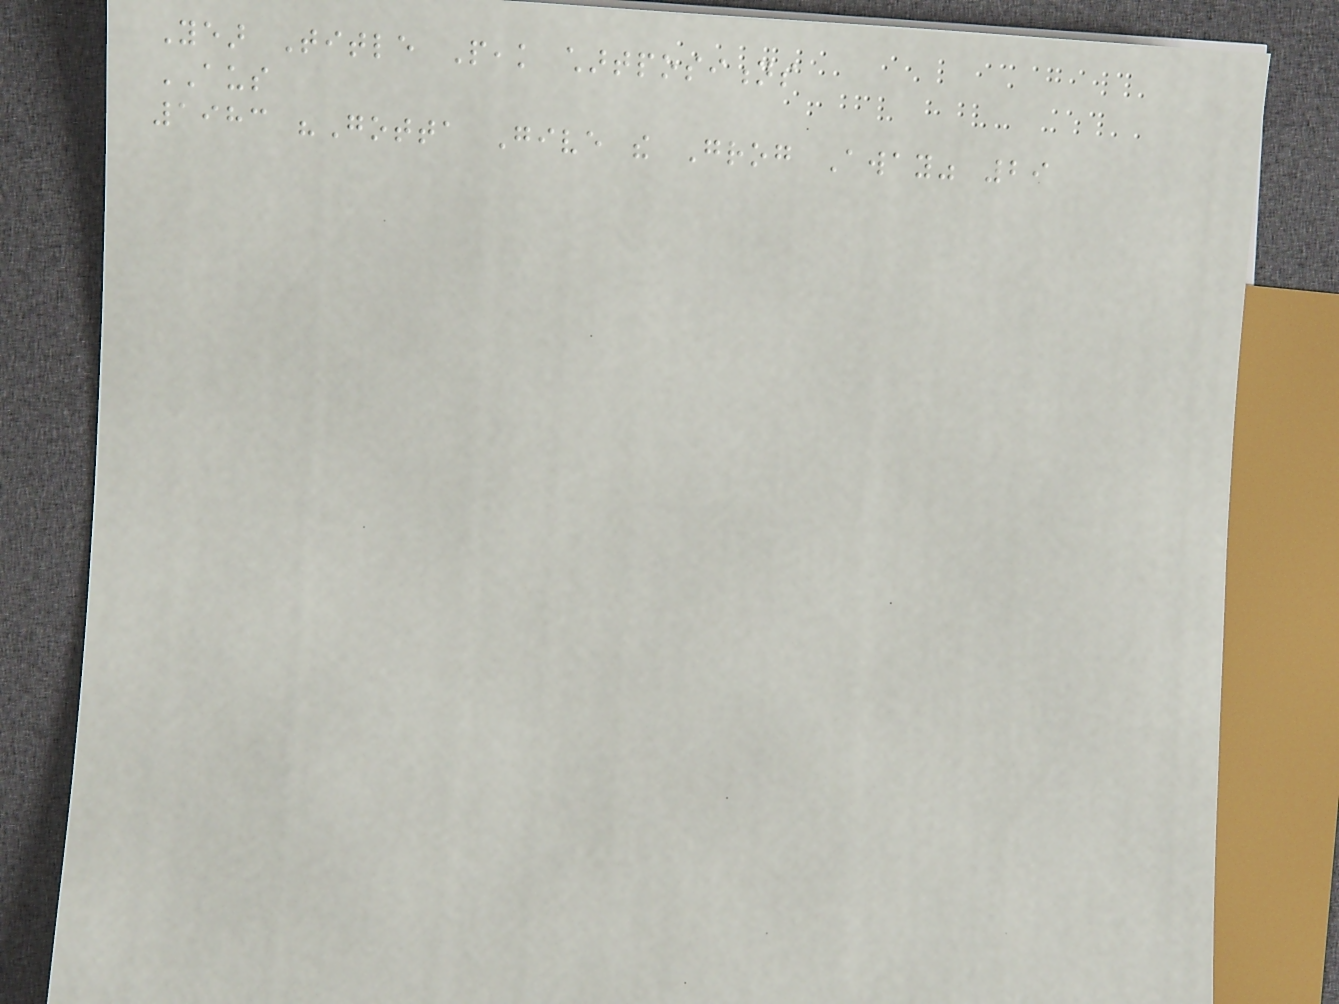Year Title Peak chartpositions
AUS
1983 "Gotta Give the Grog Away" 29
